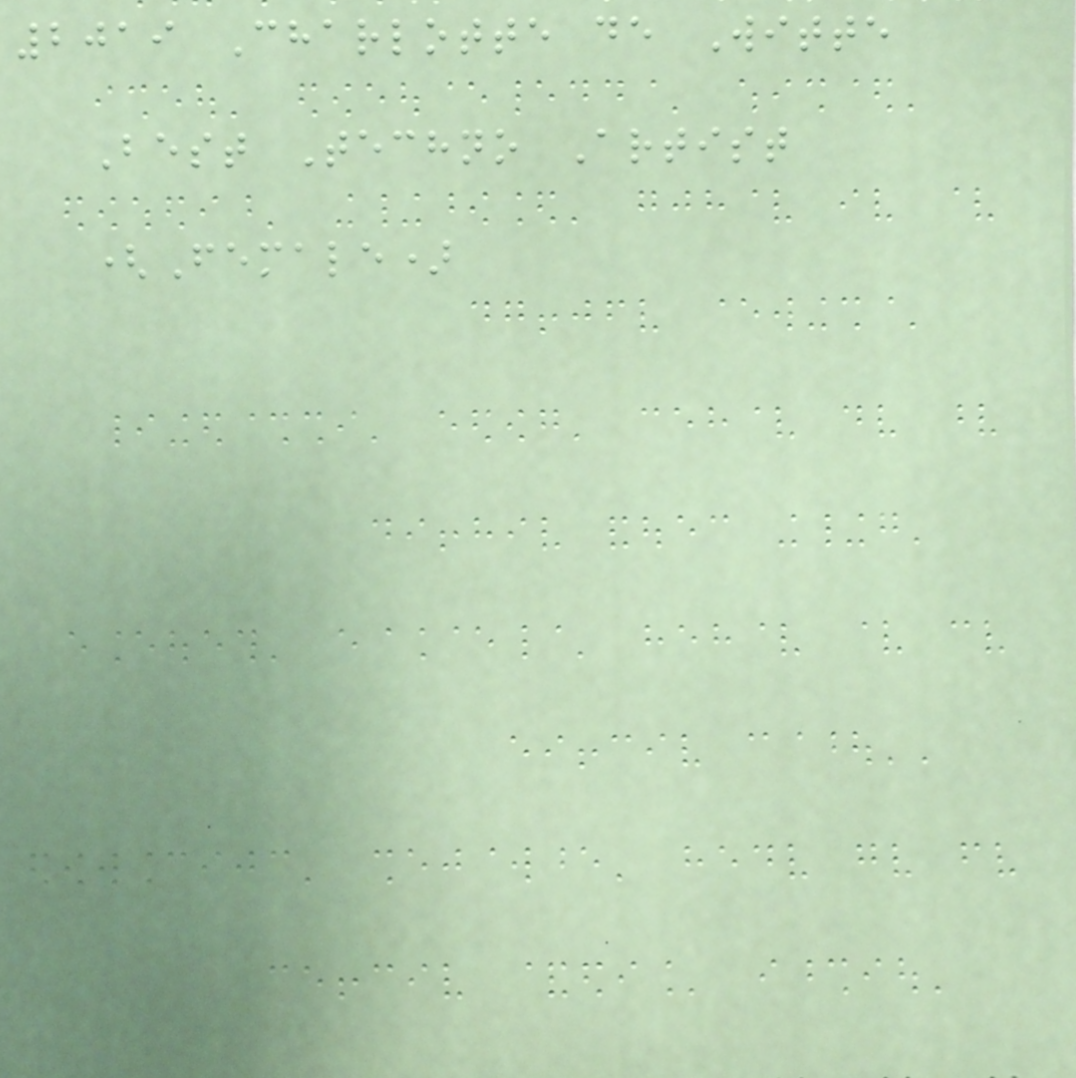2019 Charlotte de Witte
Best Techno Artist
(Female)
